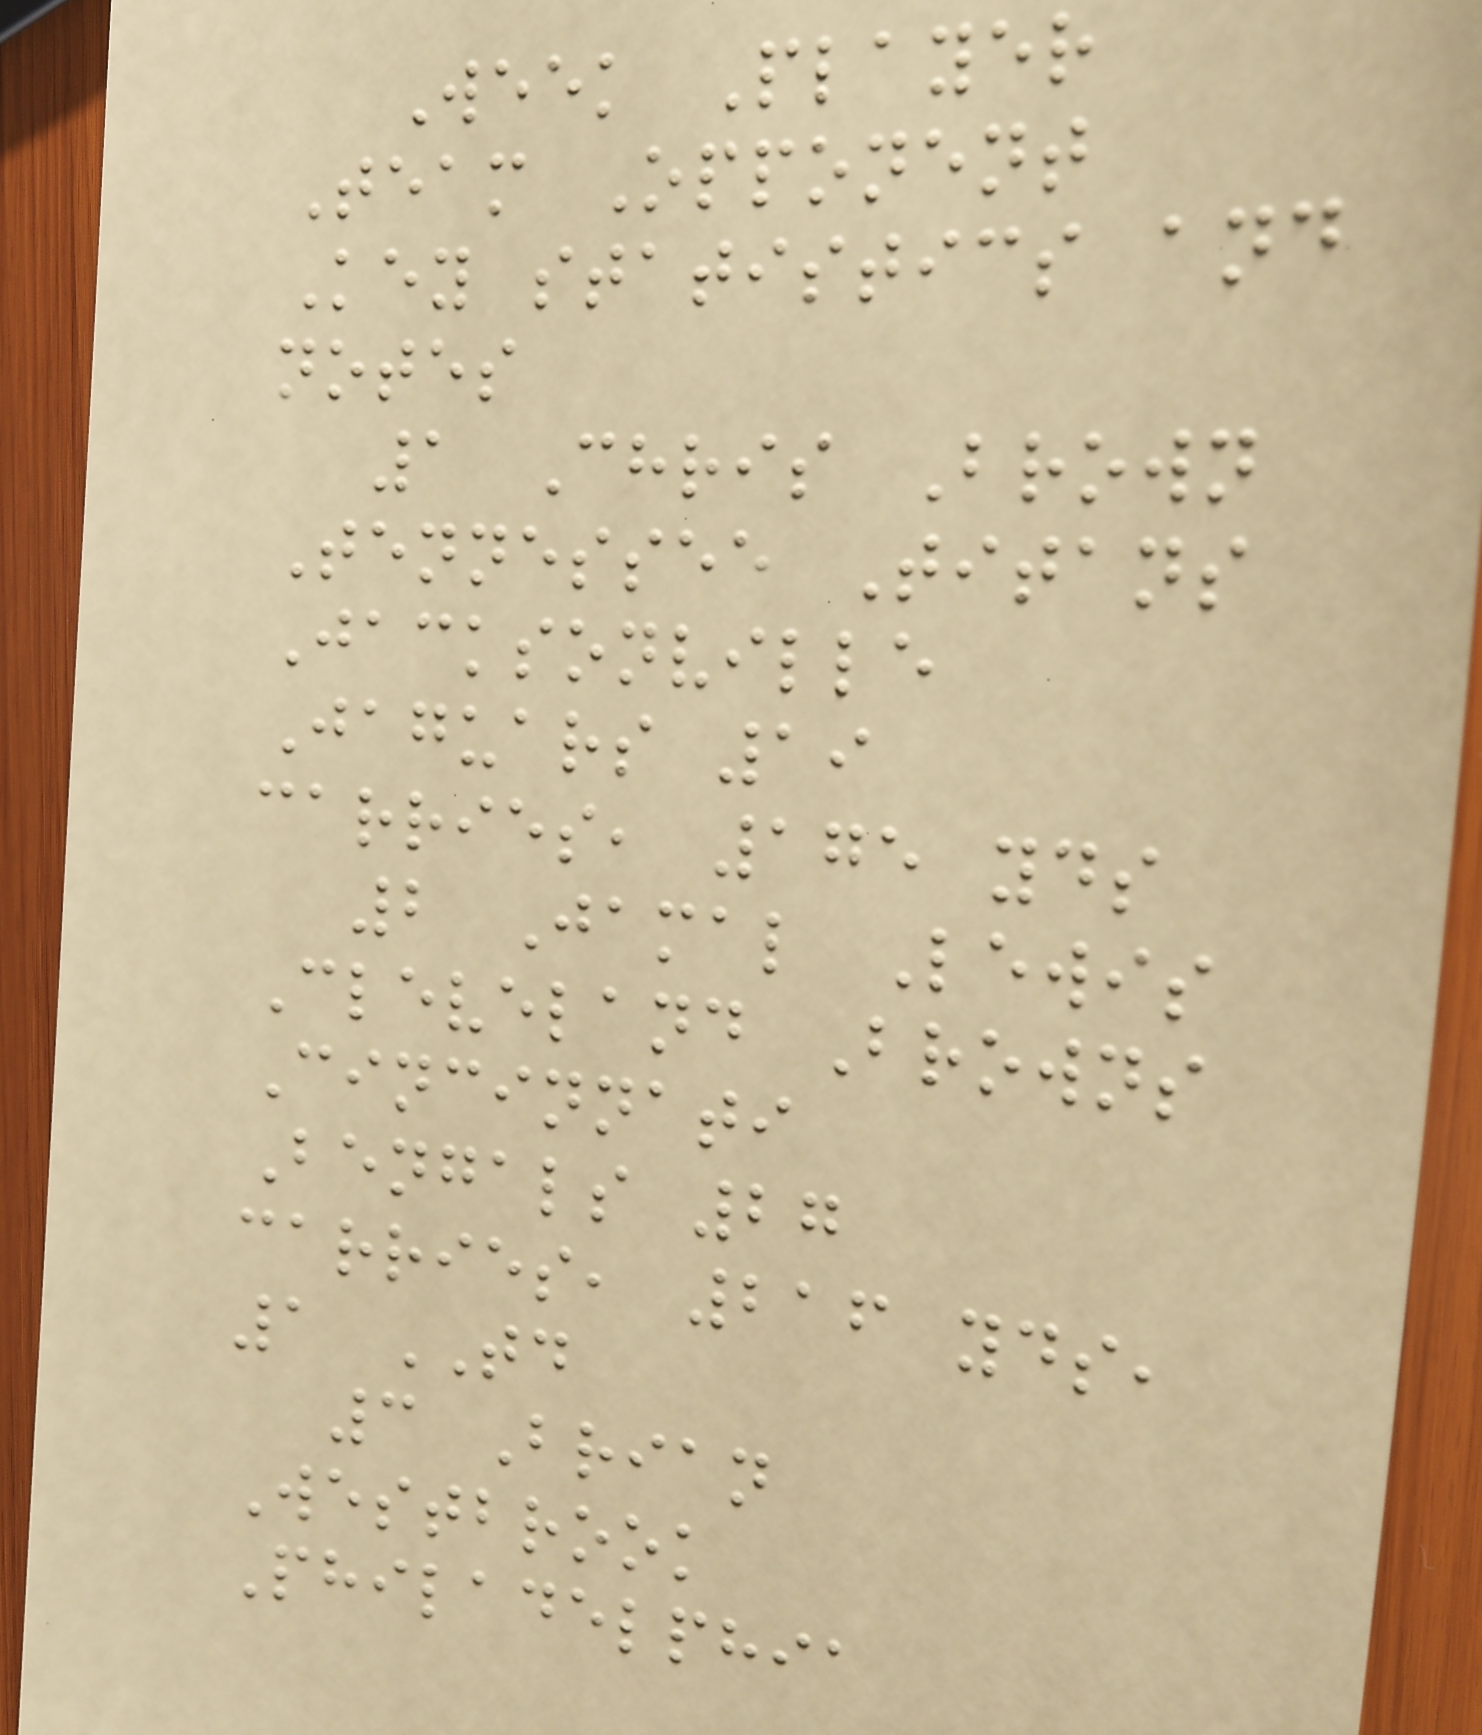Week Player
Team Opponent
Key statistics and
notes
1 Chris Brown
Tennessee Titans
Jacksonville
Jaguars 19
carries, 175 yds
2 Jamal Lewis
Cleveland Browns
Cincinnati
Bengals 27
carries, 216 yds,
1 TD
3 Brian
Westbrook
Philadelphia
